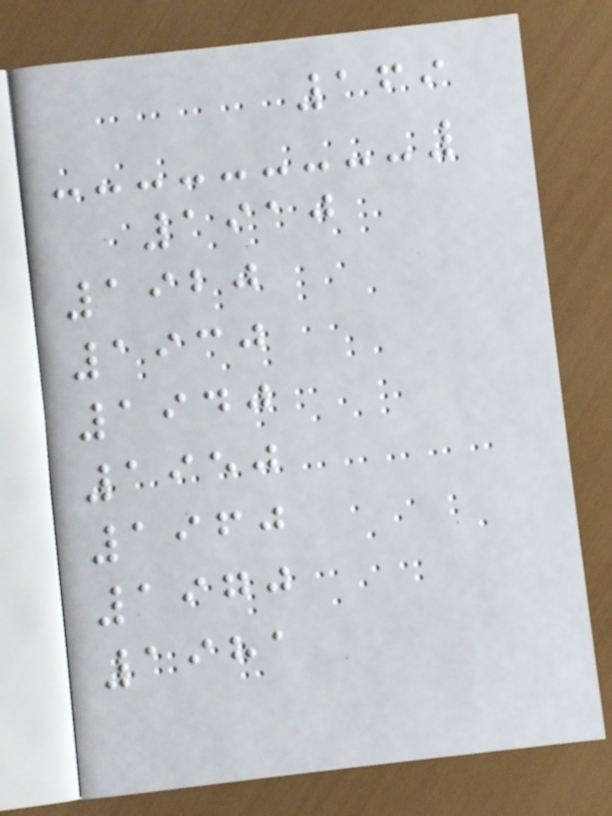169
1910
1920
1930
1940
1950
1960
1970
1981
